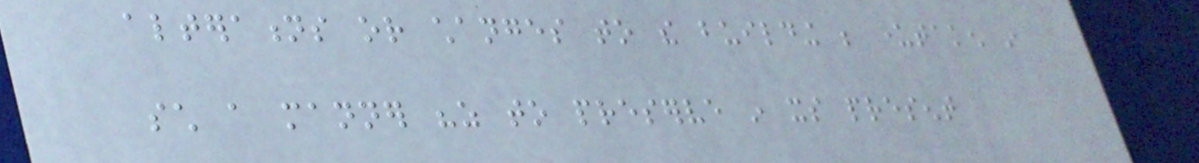alterations or changes to the building be undertaken in
such a manner "as to preserve in its present
